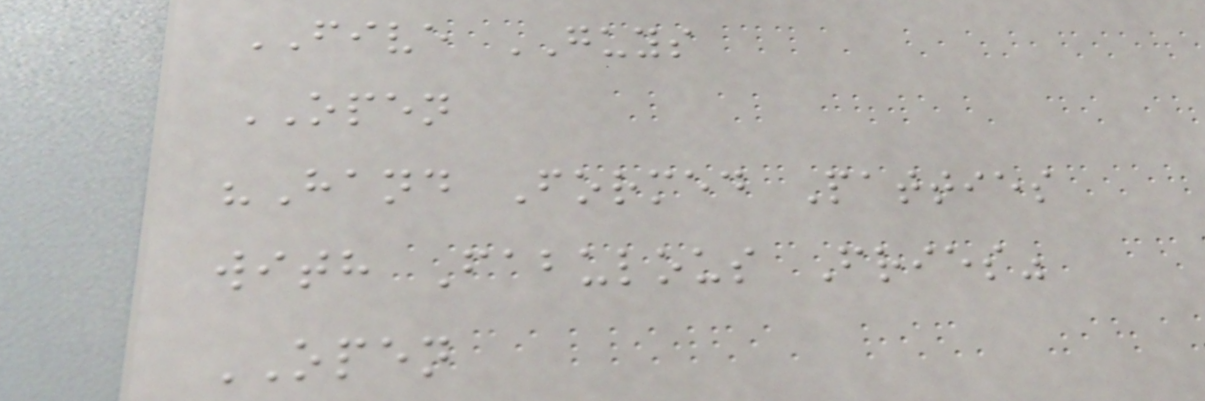FIVE GUYS
OPEN
"Hand Formed Patties
with Fabulous Fries"
OPEN
